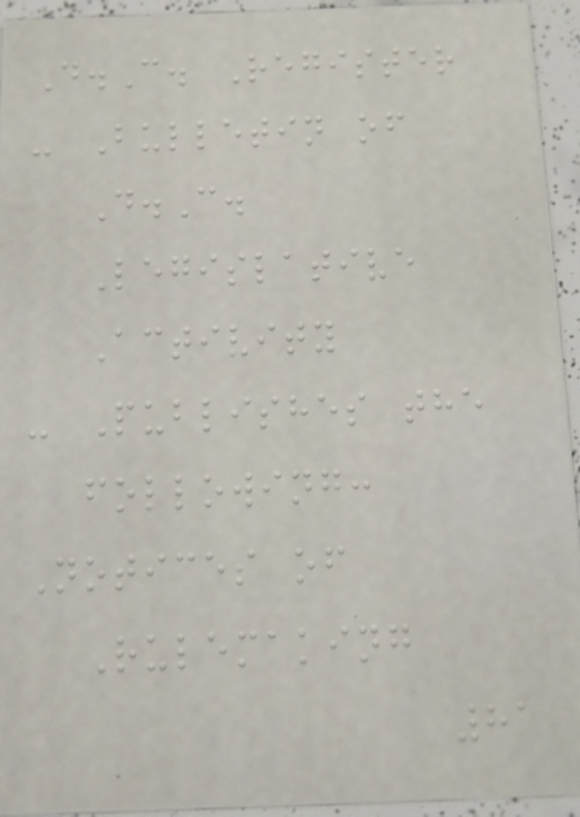D.C. Register
- Bulletin of
D.C.
Legislative
Activity
- Publishes the
following:
Notices of
Rulemaking
81
